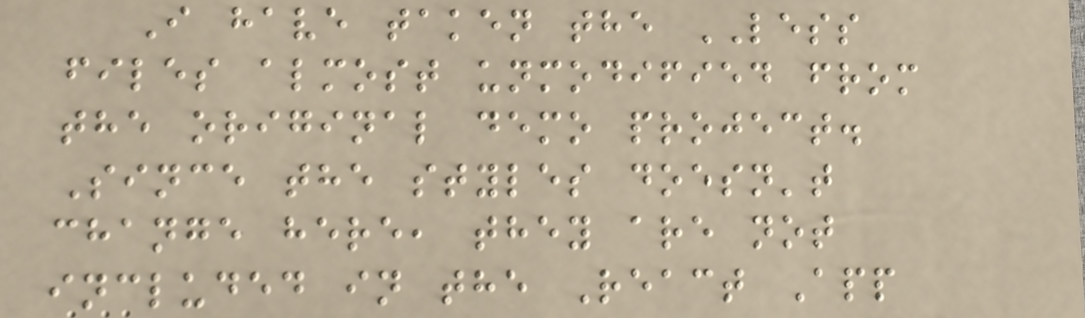I have taken the LESS
files almost unmodified from
the original demo project.
Since the styles doesn't
change here, they are not
included in the React App
